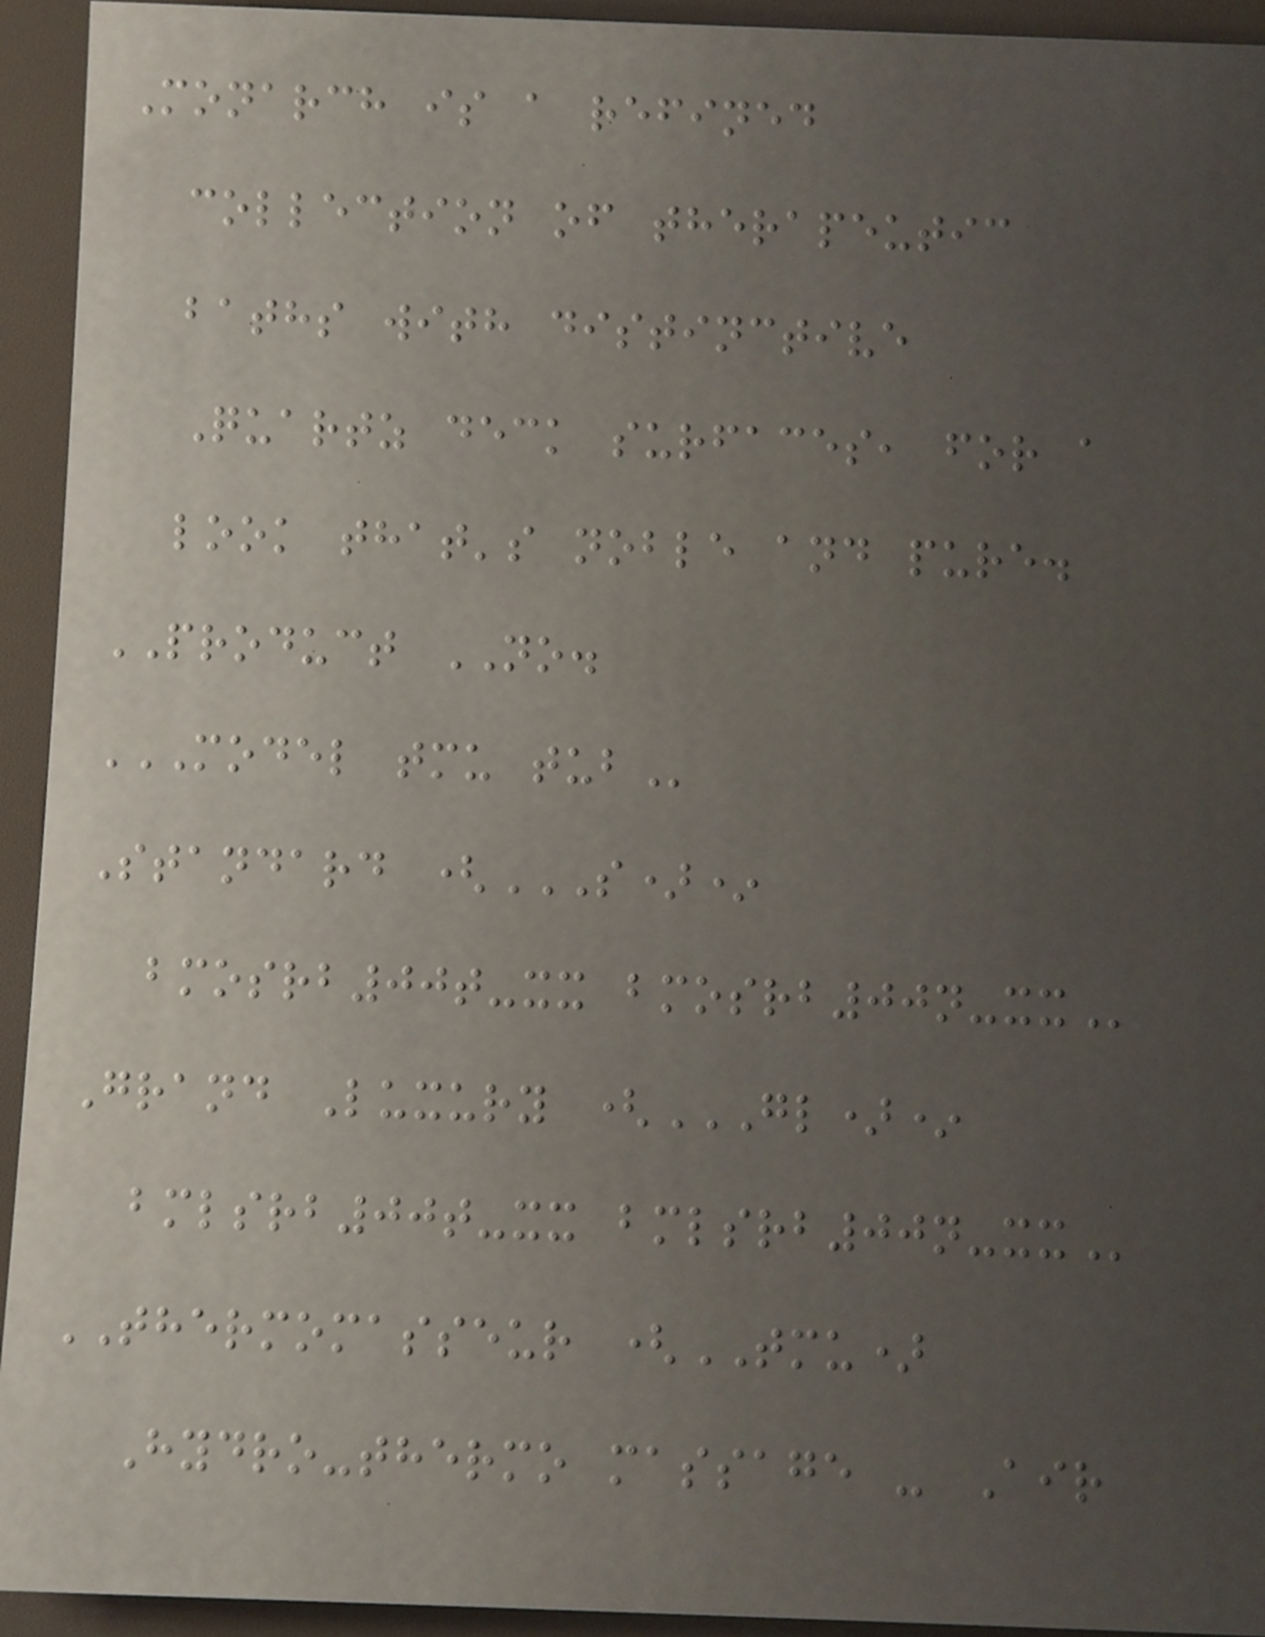Monarch is a refined
collection of therapeutic
baths with distinctive
Quartz deck surfaces, for a
look that's noble and pure.
PRODUCT NO.
MODEL TMU TUB
Standard (S)*
BMOSRB00T-XX BMOSRB00N-XX
Grand Luxury (GL)*
BMLSRB00T-XX BMLSRB00N-XX
THERMOMASSEUR (TMU)
Hydro-thermo massage - Air
